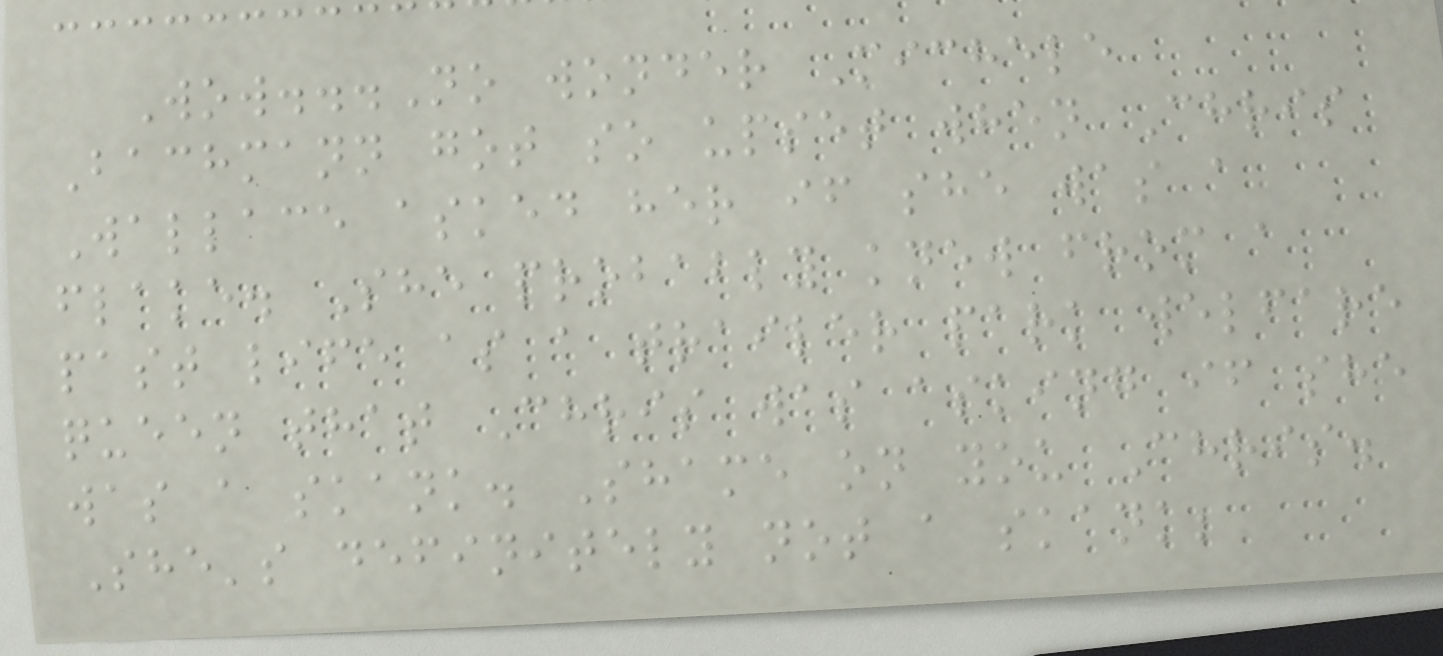Wow...No wonder Michele
Bachmann got so upset when Chris
Wallace asked her if she was a
flake. She probably knew from a
past life as a trailer park welfare
queen that Chris was asking if she
was a skank. Shame on you Chris.
She's definitely not a skank;
